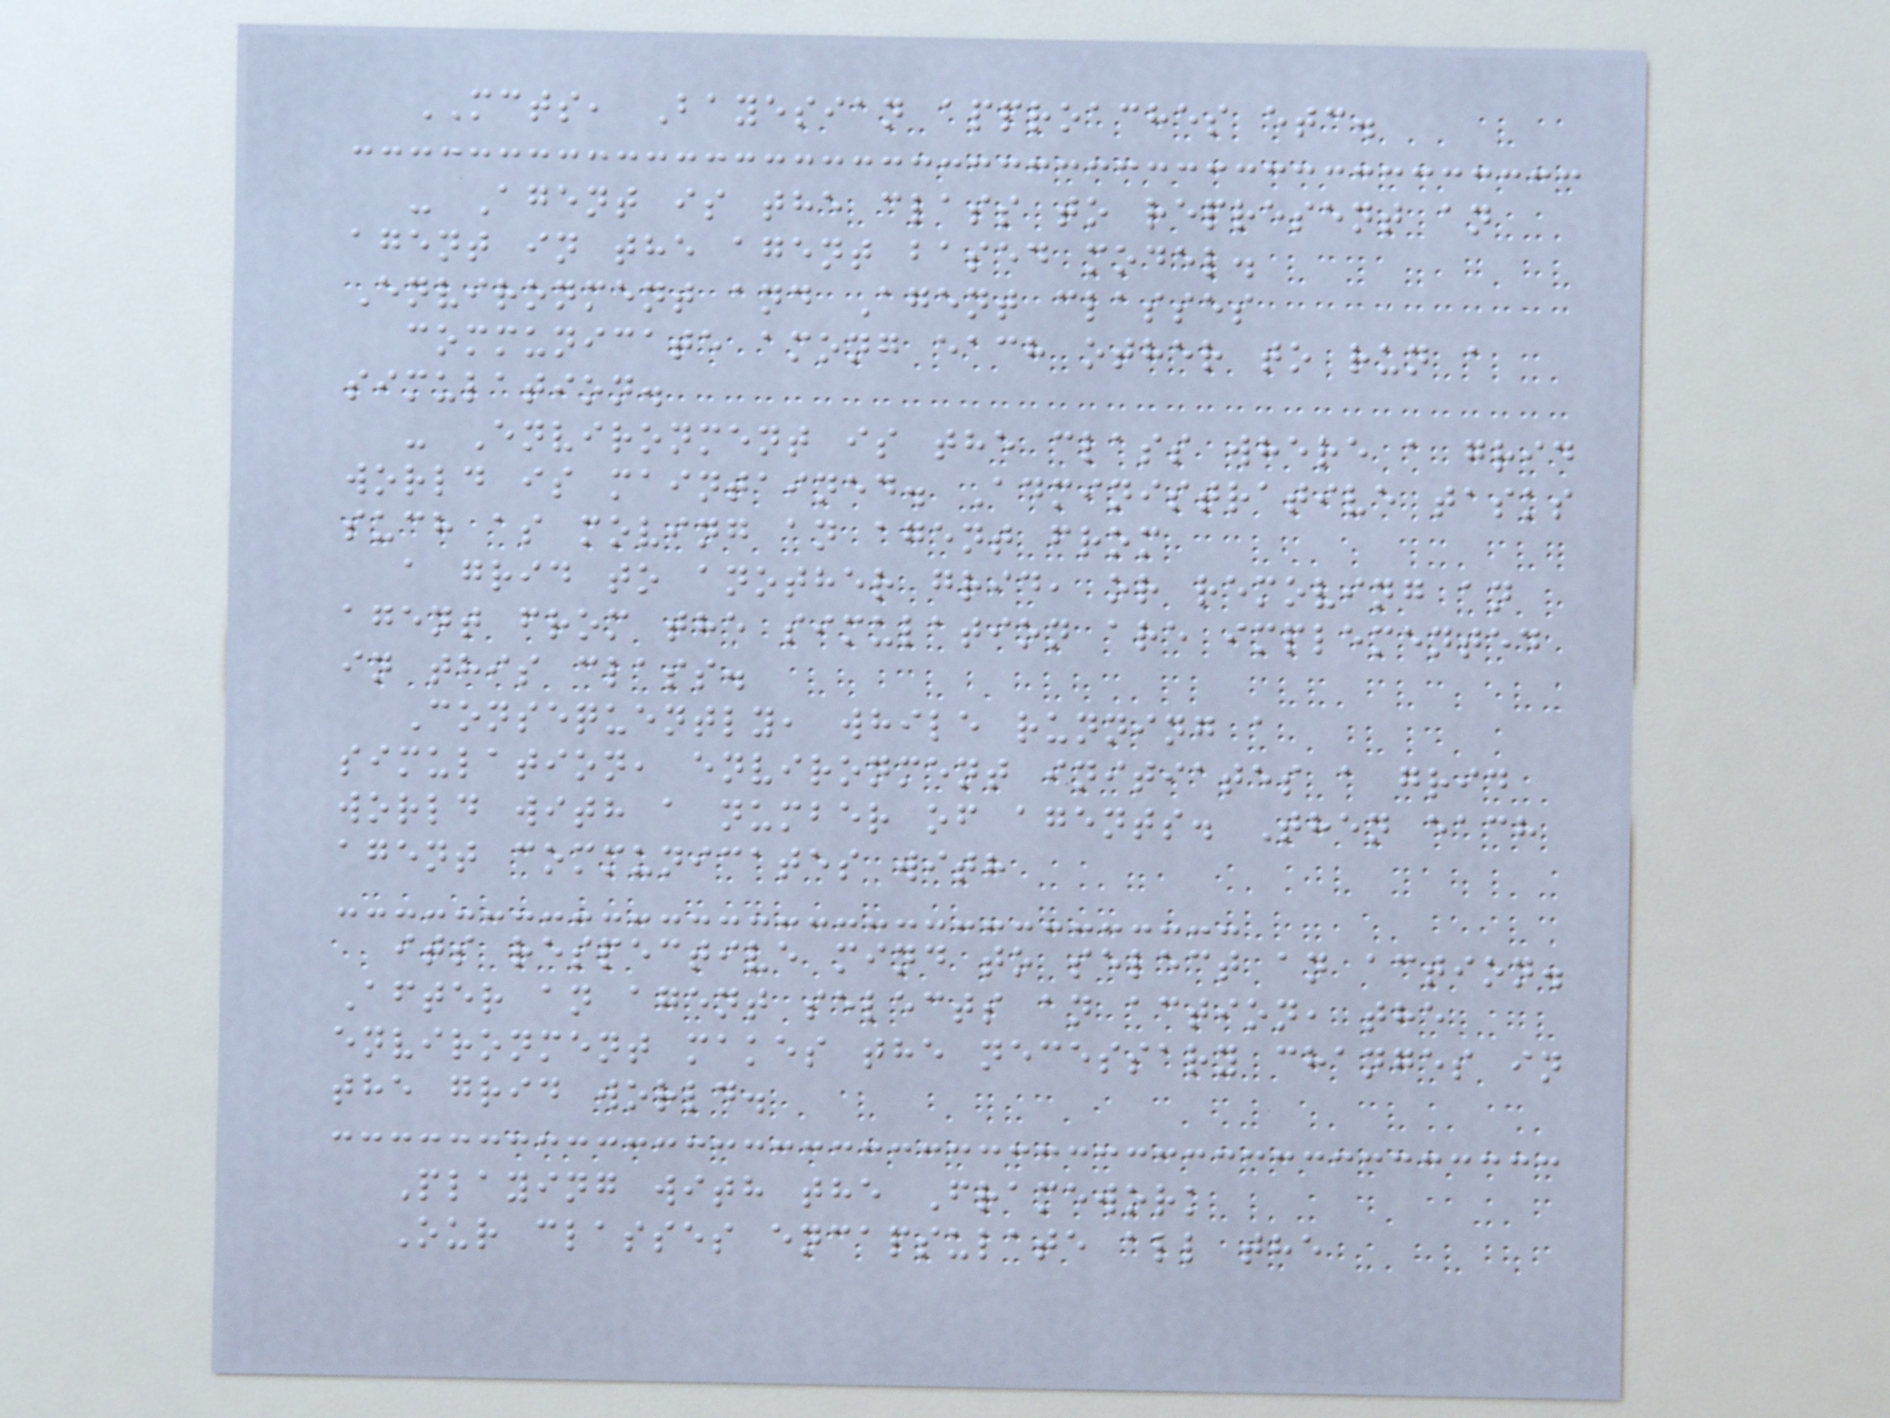MCTS, Bayesian approaches etc.
- Agent is the class to represent an
agent in the agent based model.
Environment and Agent classes
communicate among each other to run a
simulation.
- Environment is the class where a grid
world is maintained. Administrative tasks
such as moving an agent from
a grid to another grid, or removing an
agent from the simulation are implemented
in this class.
Consequently, while running a
simulation, environment initiates a grid
world with a number of agents. Then each
agent communicates with
its respective mind to select an action.
After an agent selects an action, the
environment makes the necessary changes in
the grid world.
Playing with the Framework
Our classes encapsulate all the
